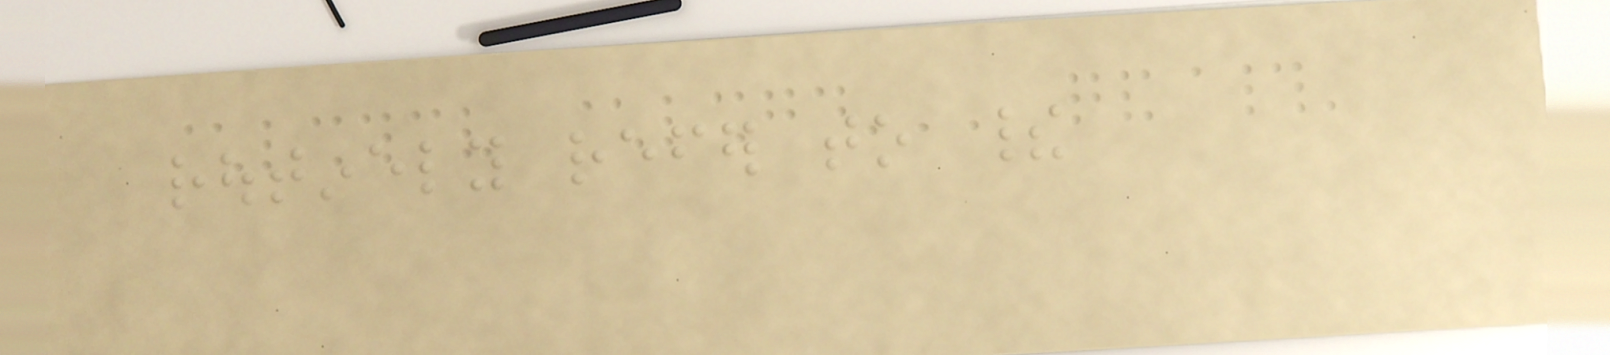routinely refer to their
